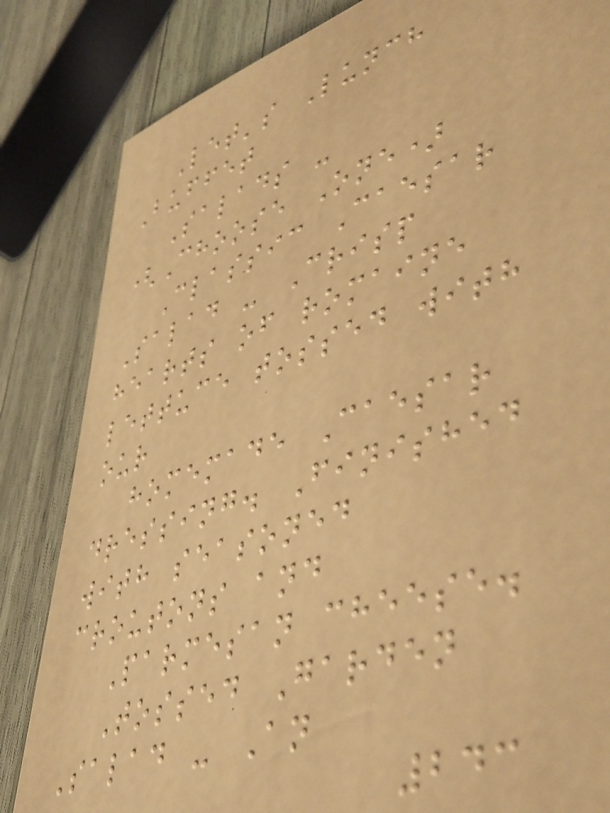Let's Lunch
Buffet
Salads -
(Choose One)
Classic Caesar
Salad - Crisp
hearts of romaine
lettuce tossed with
our
homemade Caesar
dressing. Finished
with seasoned
croutons and
Parmesan cheese.
Tossed Garden
Salad - An
243
